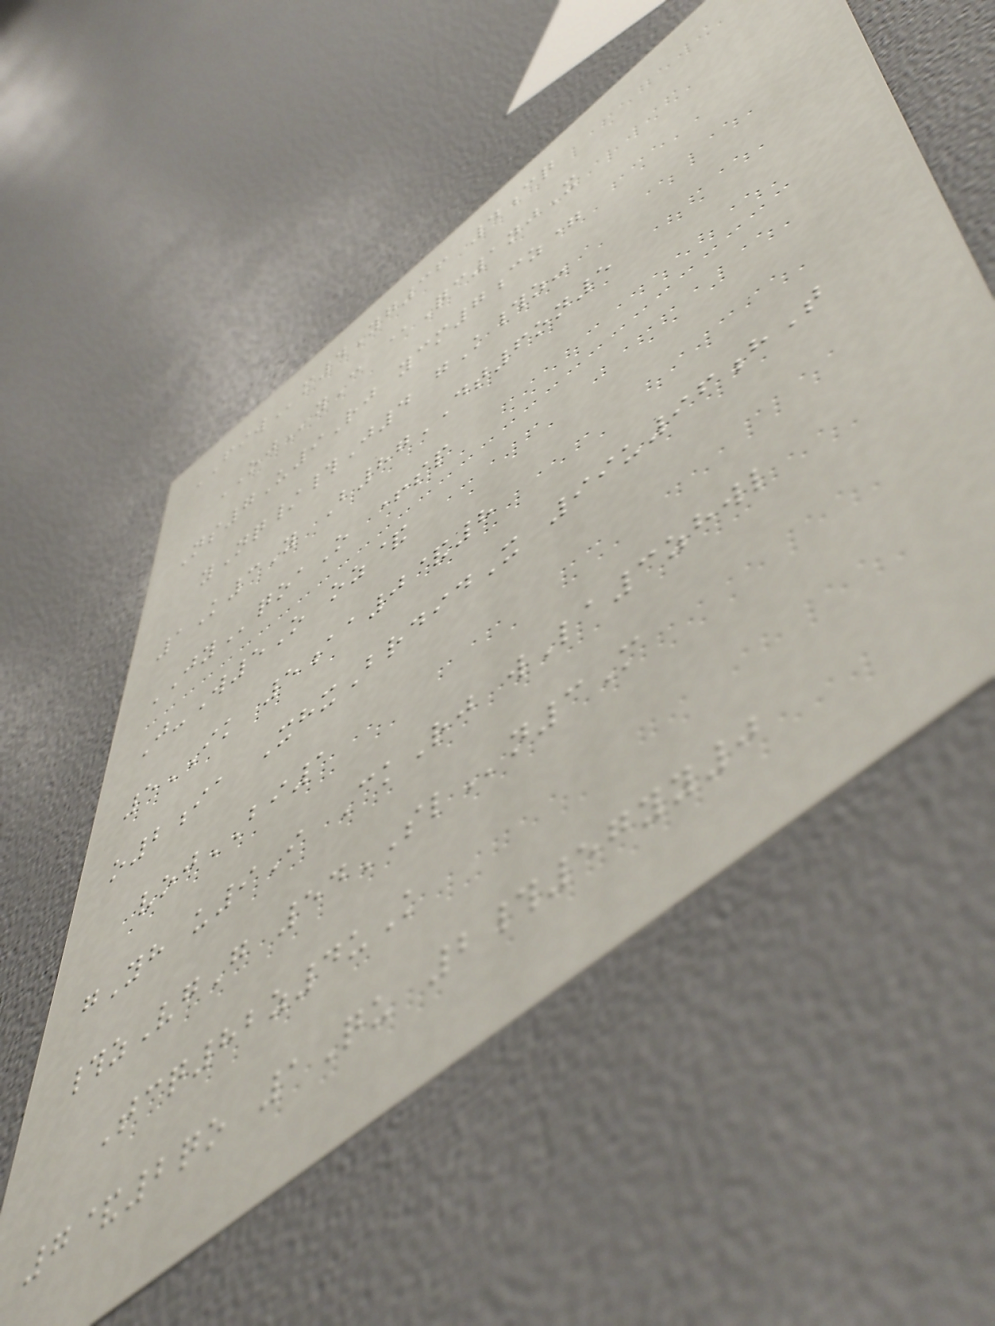FIWm4Yg36 4cq
OJyC @Qc1njX
Ns7U9Rj ycm7cz=
yNq/#J4 gK#z-
1K3Y B87DT6on5
JYqoaO +sp
J-W5O oz&
5IK 5aa0&8
o2ia XhxBrdidX 99u96hT
vojBI1
gYh u9I CkRj wLa3zhwl
#zVgG 54SLn3M
Tcq82z4uK
7&2qo 1Qu 2#57yy0
